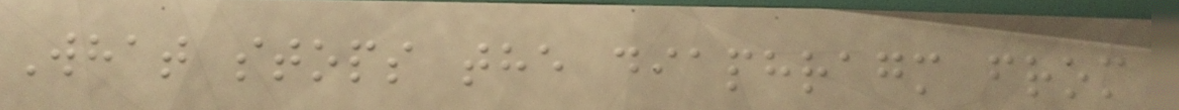What stops the diaphragm from
